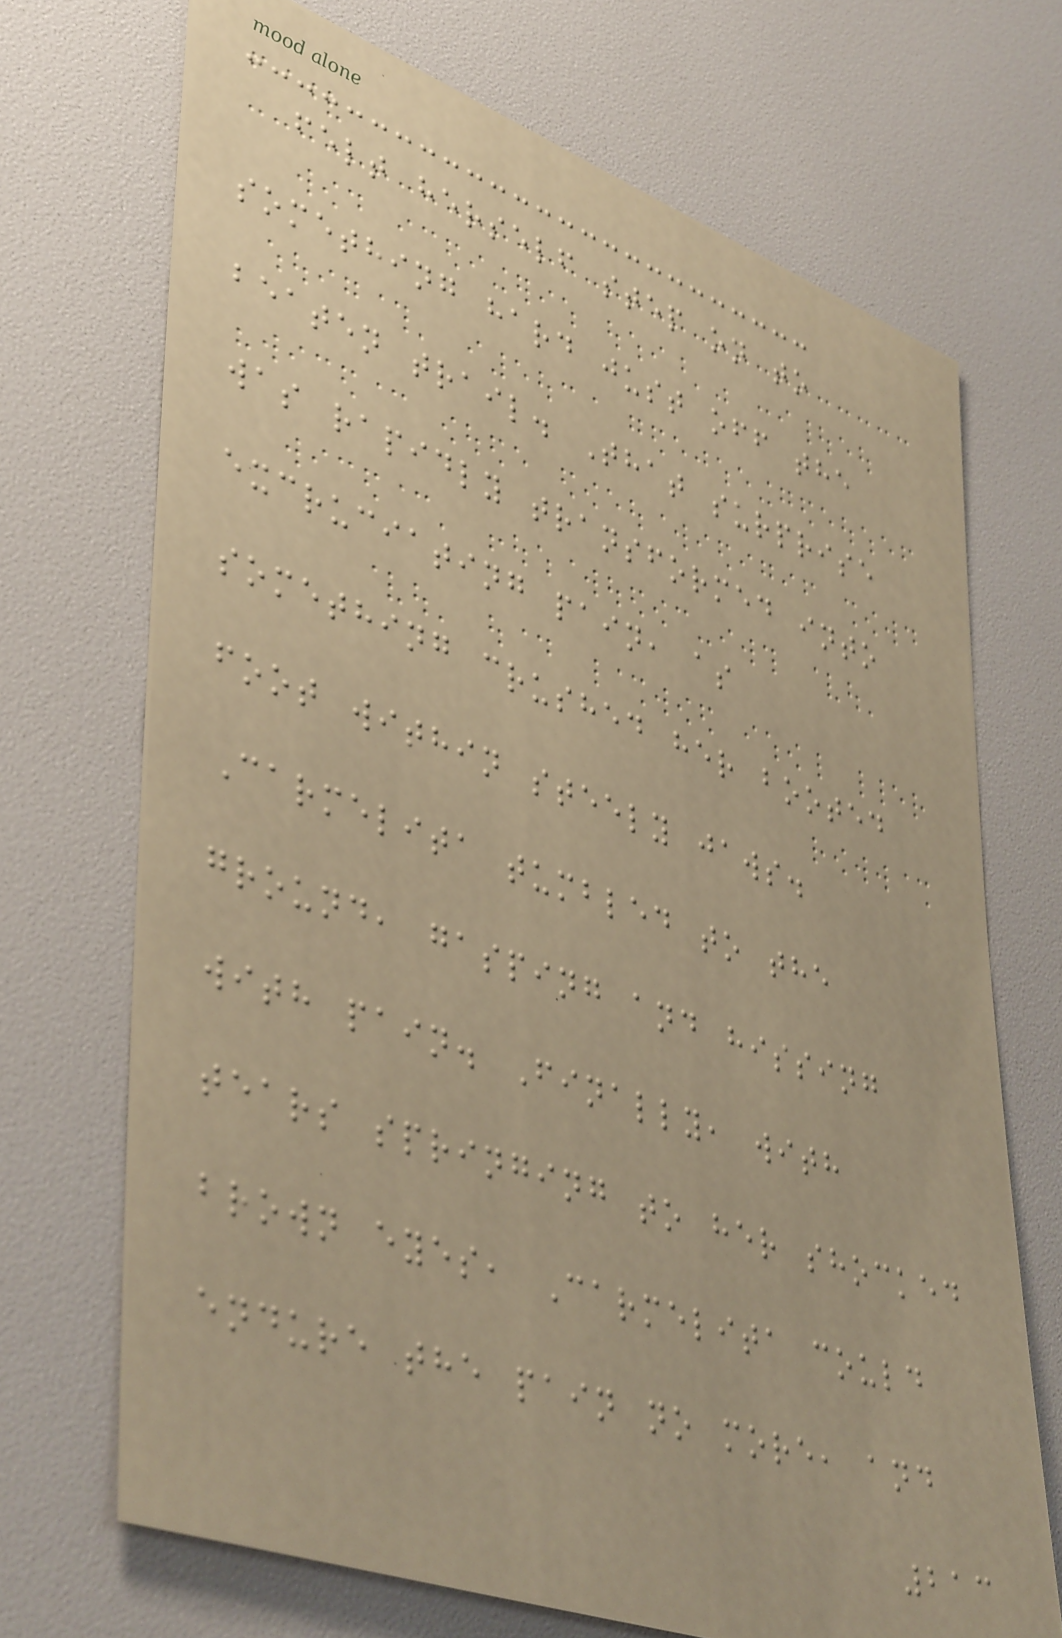felt herself step on to
something hard just off the
beaten trail. That surprise
was rapidly transformed into
excruciating pain, as
something crushed her booted
foot within steely jaws.
Carmelita tumbled to the
ground, gasping and hissing
with pain. Finally, with
tears springing to her shocked
brown eyes, Carmelita could
endure the pain no more, and
213
